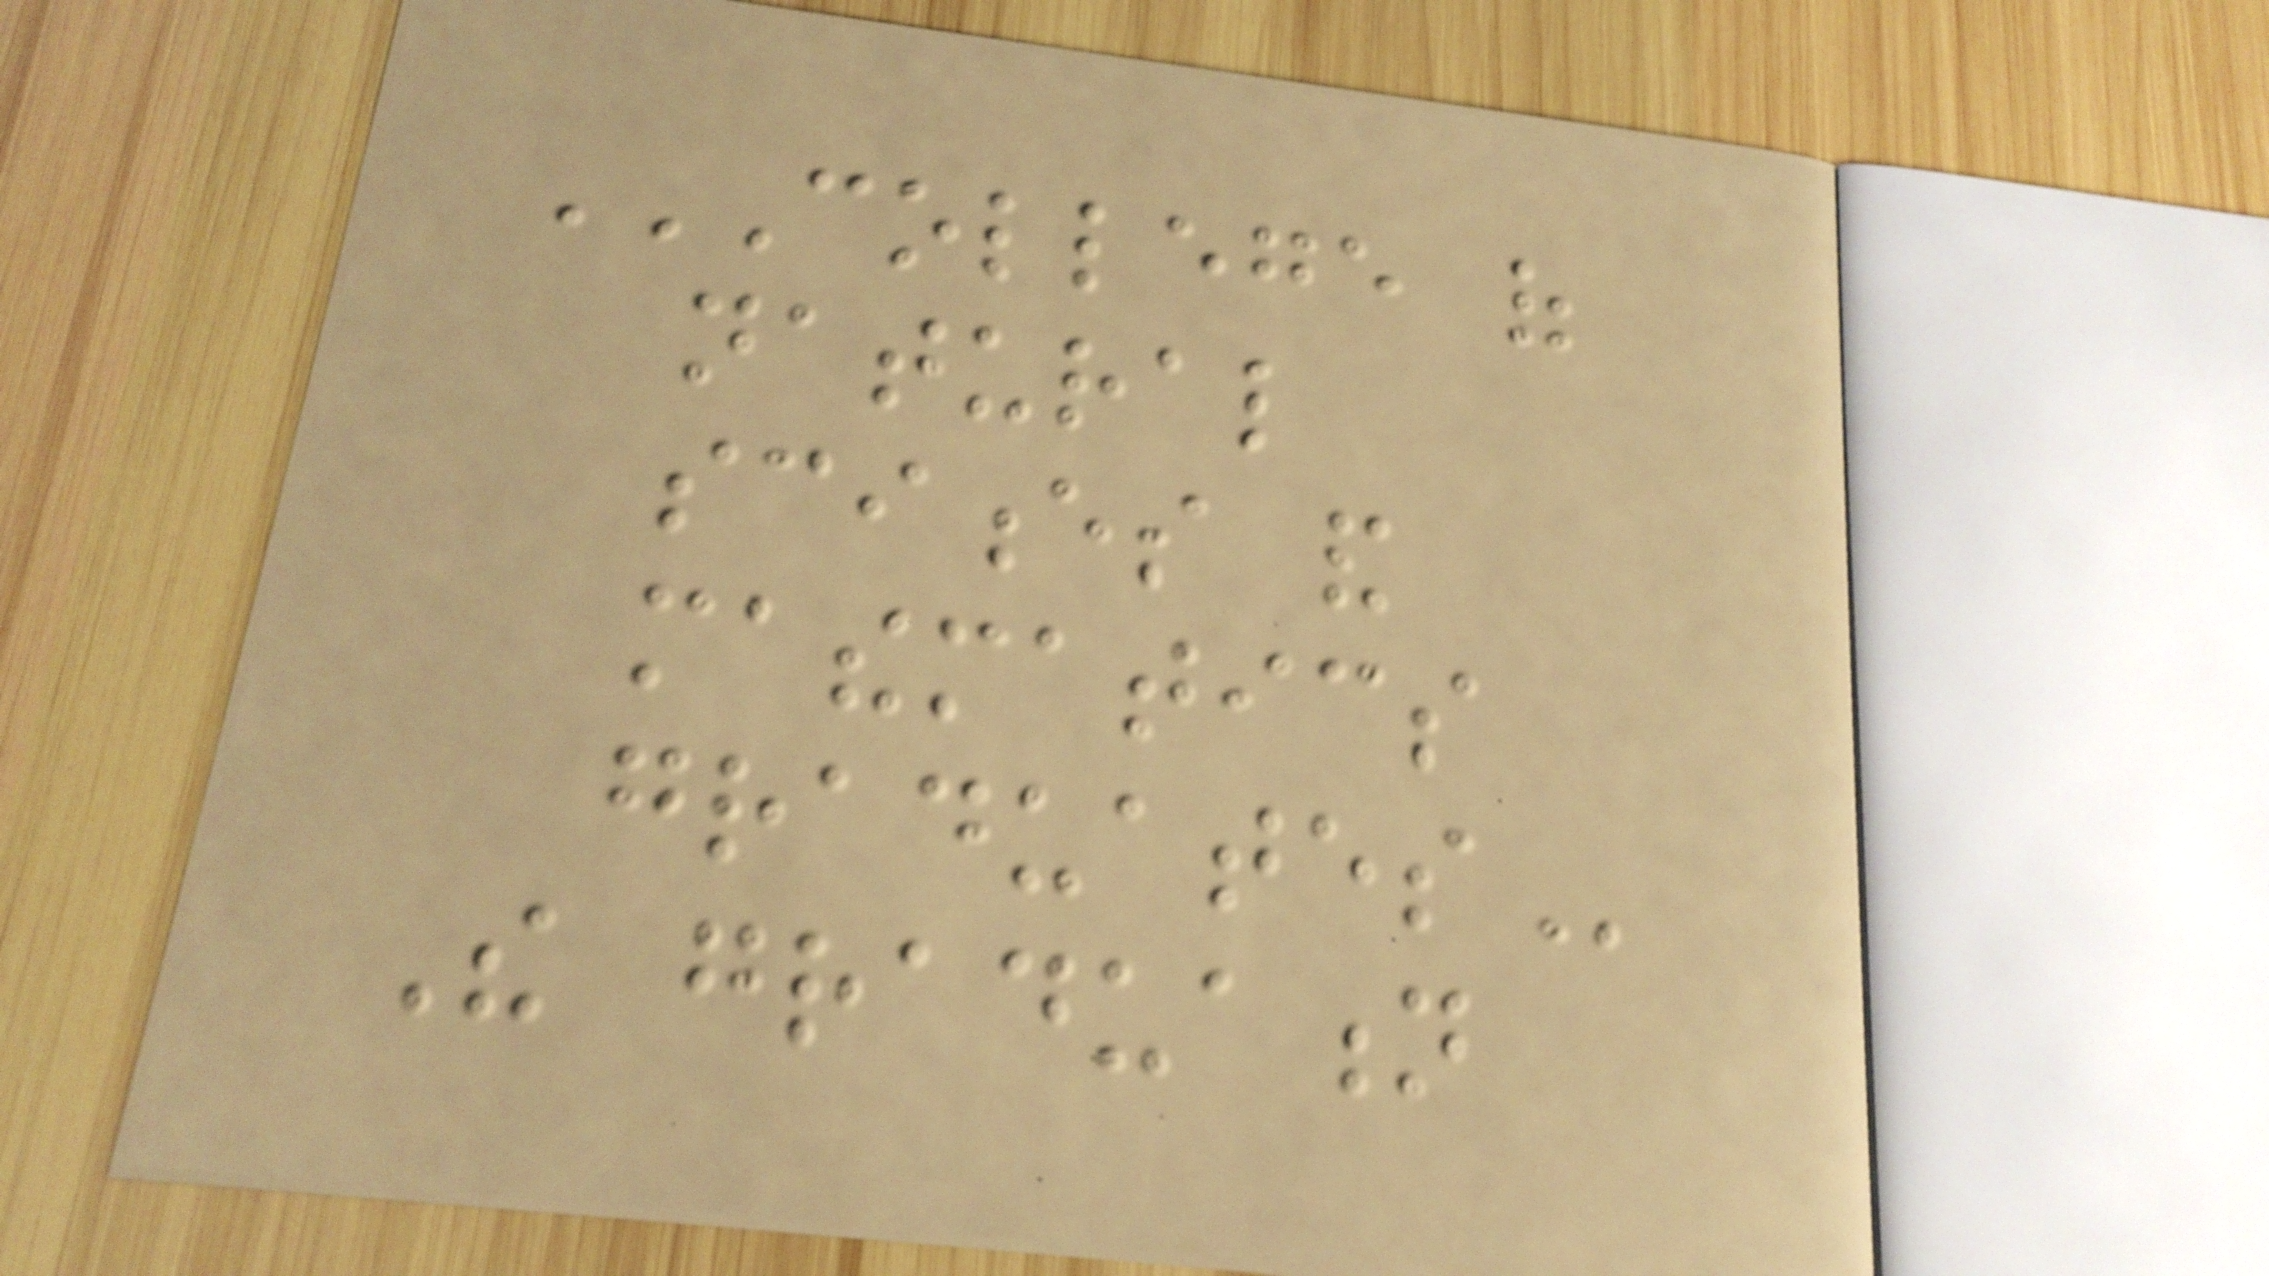COLLEGE OF
NATURAL
SCIENCES AND
MATHEMATICS
GRADUATES
The graduation
